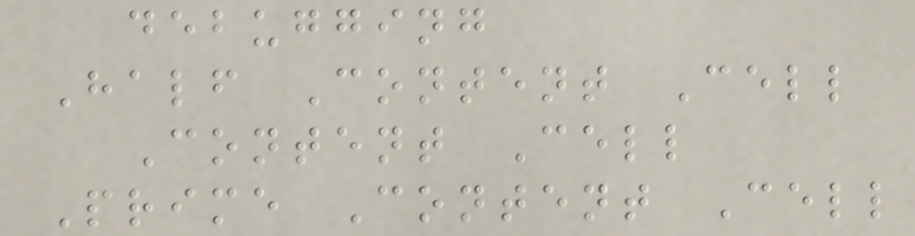debugging
Half Content Cell
Content Cell
Prime Content Cell
